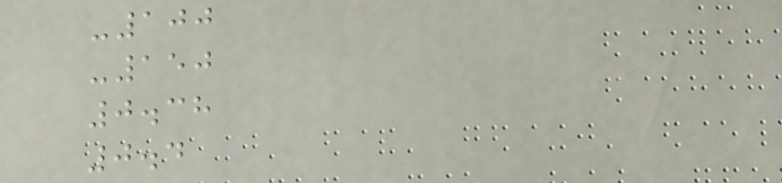-100
-150
0.38
0.4
